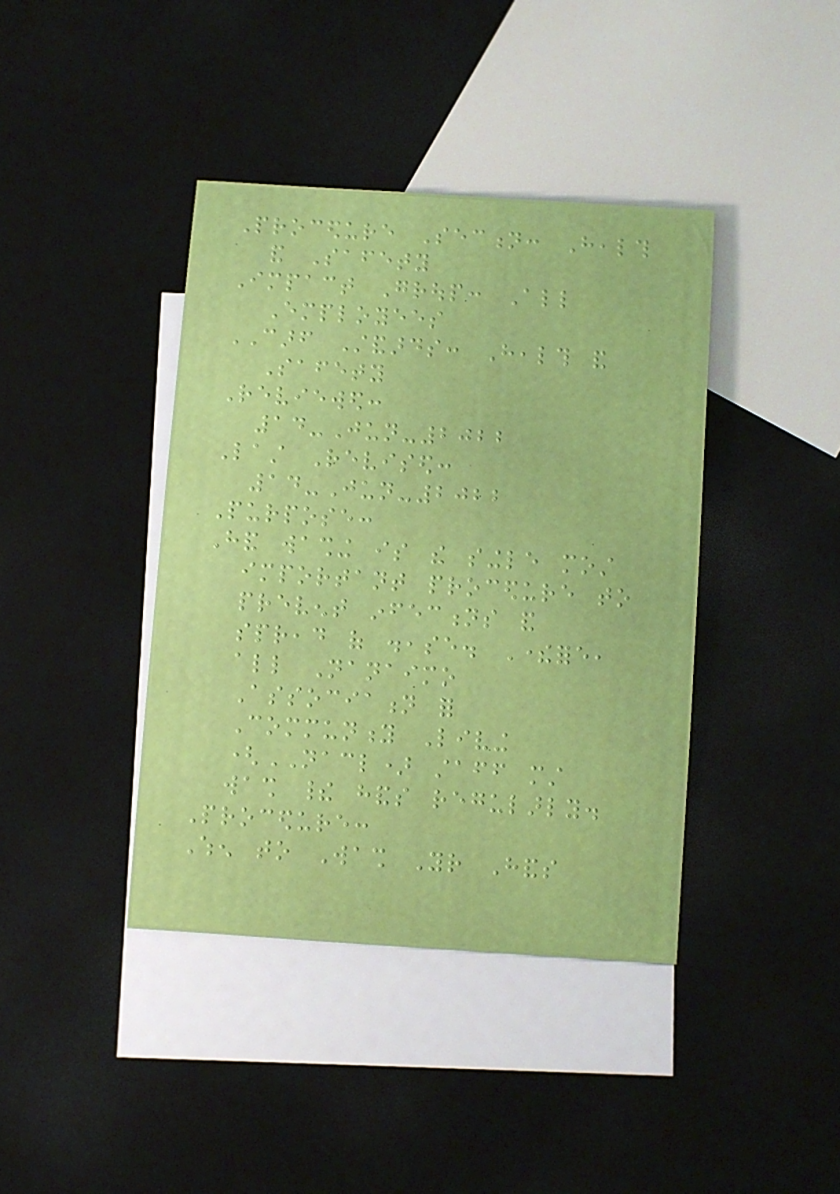Procedure Section: Health
and Safety
Impact Group: All
Employees
CARF Standards: Health and
Safety
Reviewed:
14-Jun-2022
Last Revised:
14-Jun-2022
Purpose:
Hand washing is the single most
important procedure to
prevent infections and
spread of disease. Therefore,
all Nanaimo
Association for
Community Living
(NACL) staff must
wash their hands regularly.
Procedure:
When to Wash Your Hands
